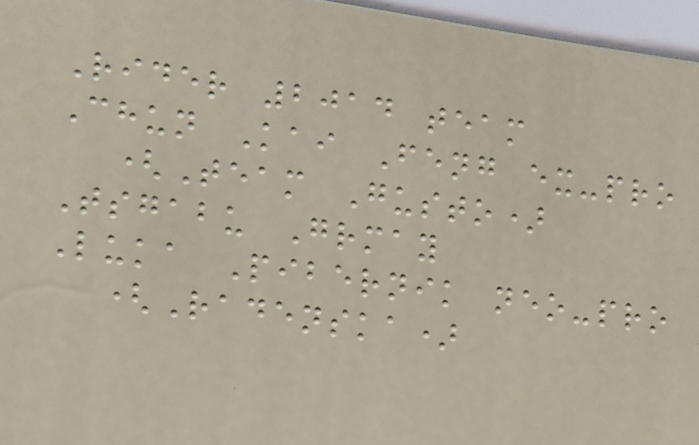Rider 2014 team
Chun Kai Feng ex-pro
(Team Gusto)
Tsgabu Grmay
Luka Pibernik neo-pro
(Radenska)
